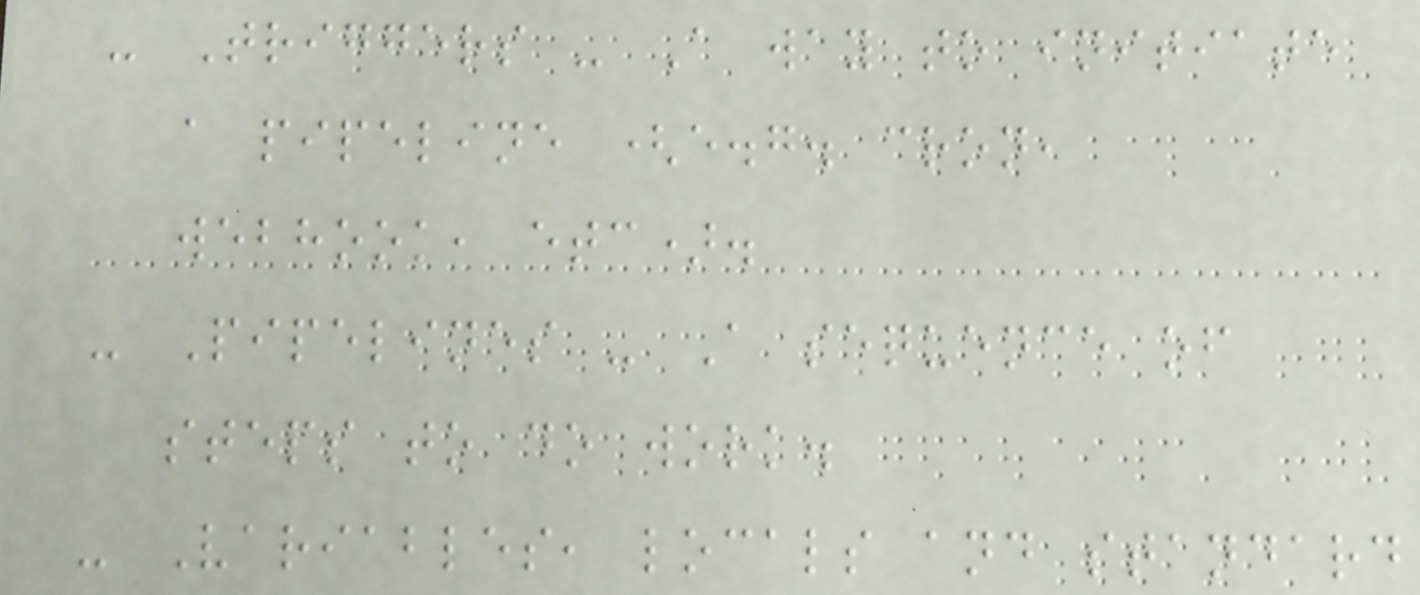- Triggers - A way to initiate
a pipeline (e.g. cron,
webhook, etc).
- Pipelines - A sequence of
steps to do work.
- Variables, locals and standard
